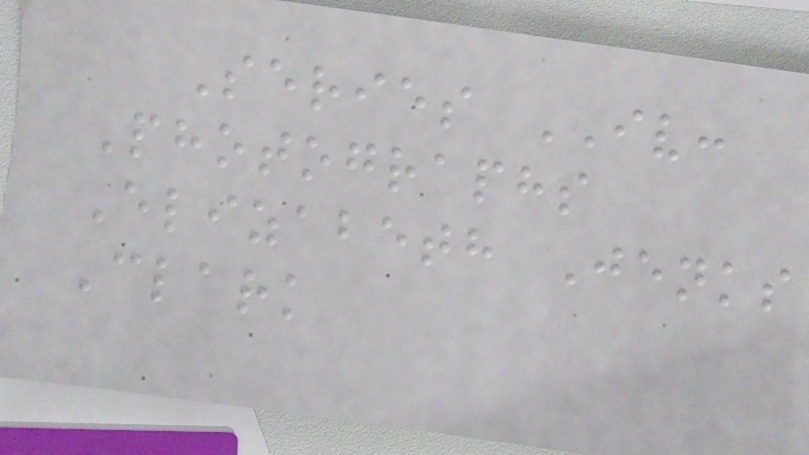Series IV:
Photographs
Elizabeth Jenks
Clark
